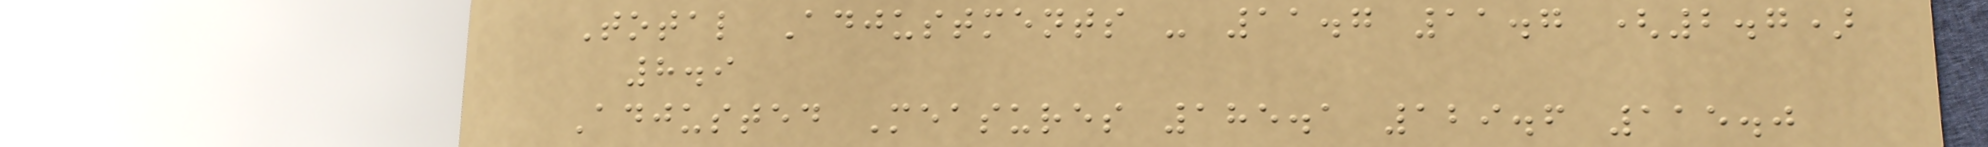Total Adjustments - 11.7 11.7 (2.7)
8.9
Adjusted Measures 185.1 129.6 115.0
